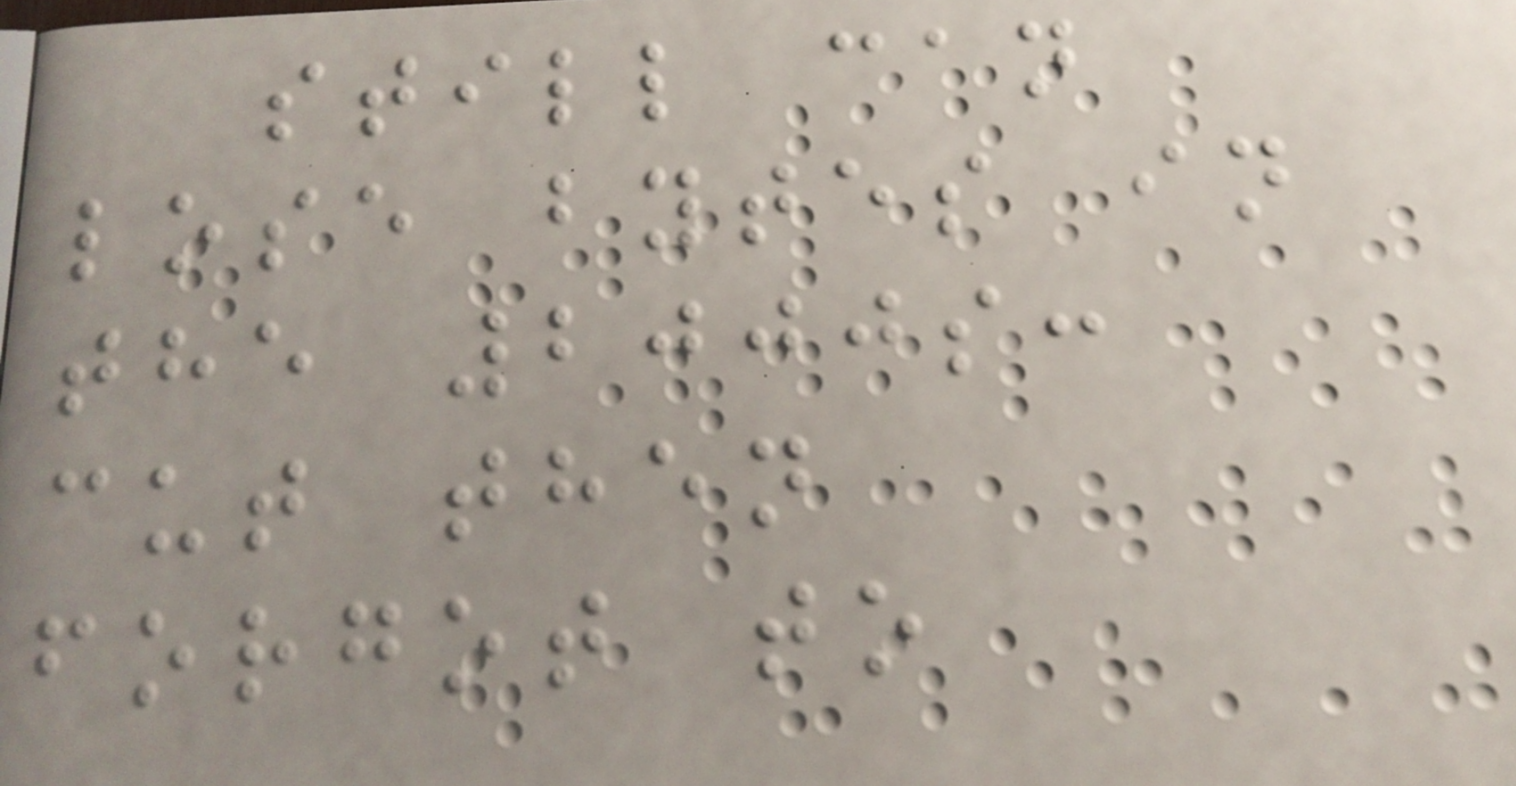still can
lose bytes in
the 2000s:
cut then
forgot to
